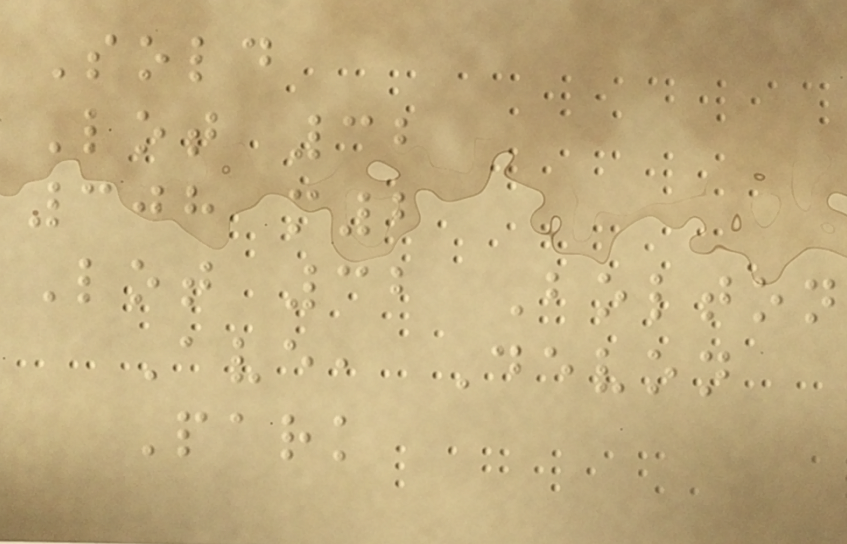Sold
Lot 32
308 m2
Lot 32 Bolton
Ave, Devon
Park
